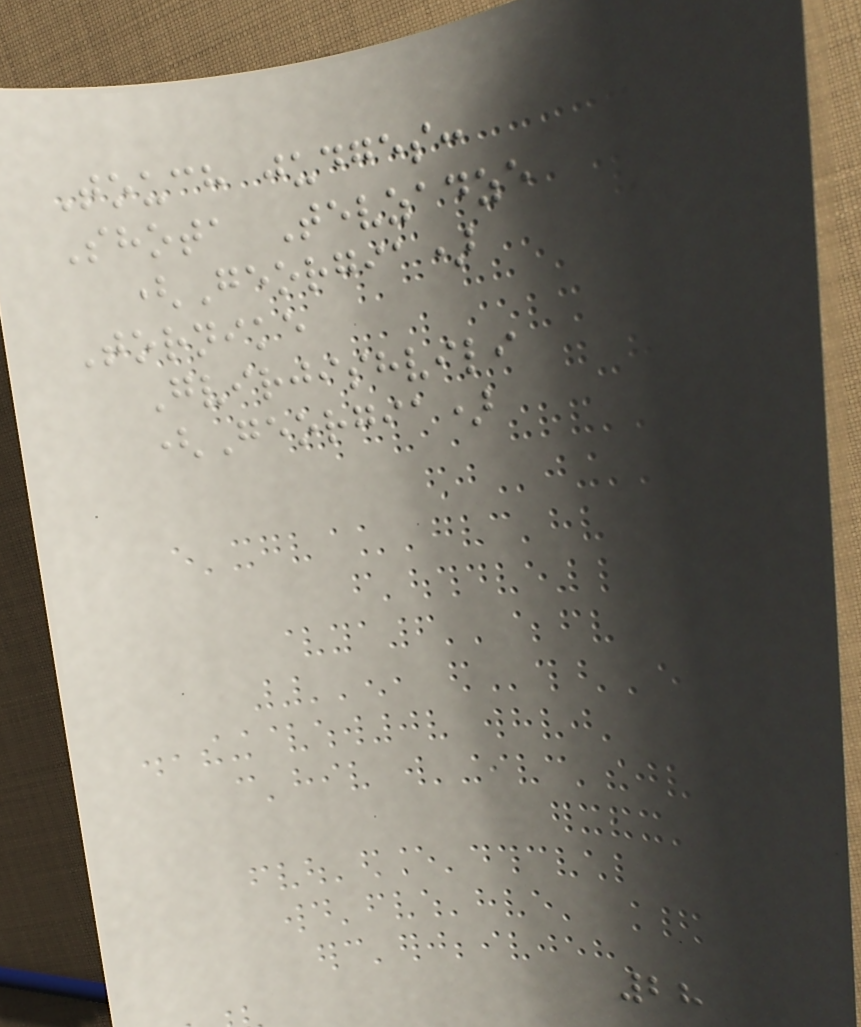Touch judges:
Shota Tevzadze
(Georgia)
Tornike
Gvirjishvili
(Georgia)
28
